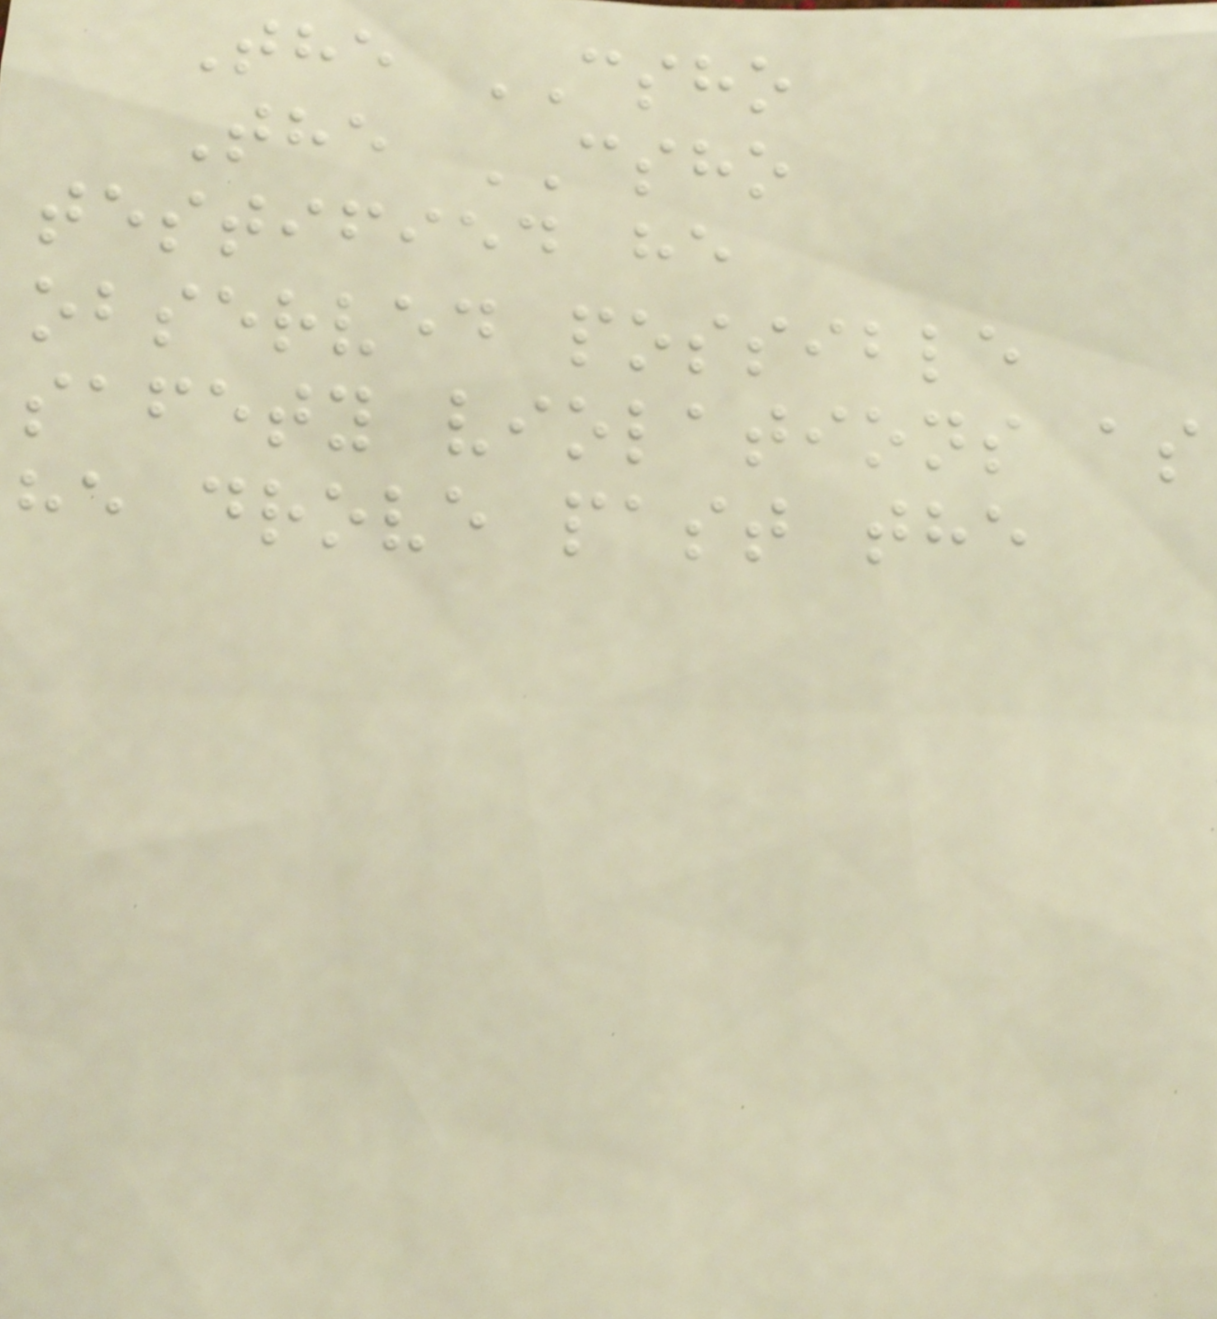The CSHO
The CSHO
testified he
observed possible
safety violations as
he drove past the
